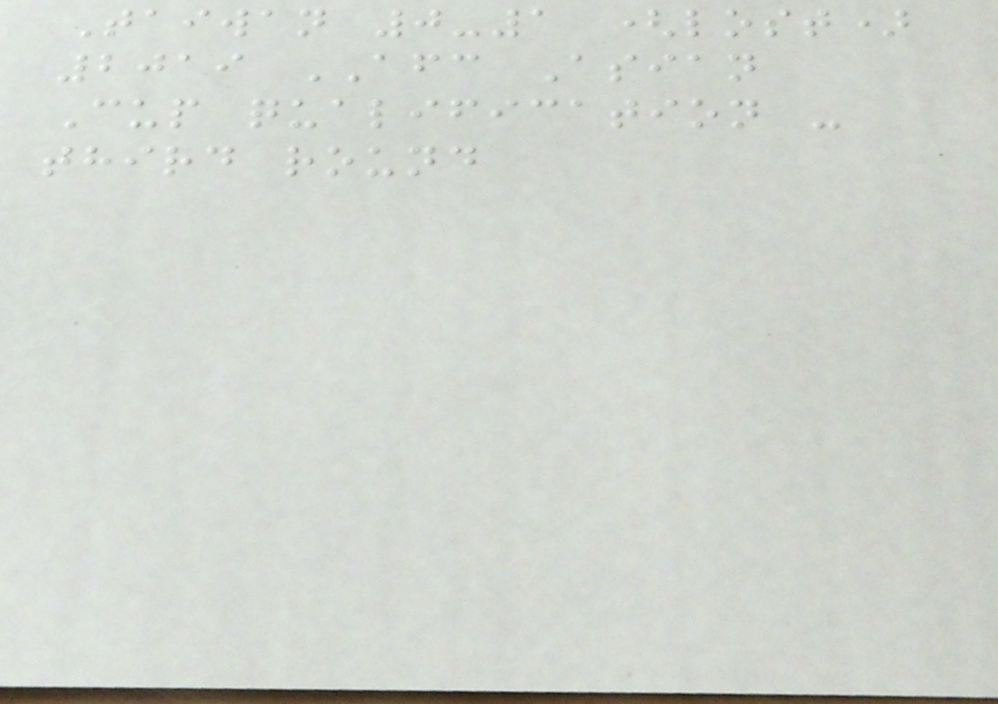Taiwan 0-1 (lost)
2019 AFC Asian
Cup qualification -
third round
